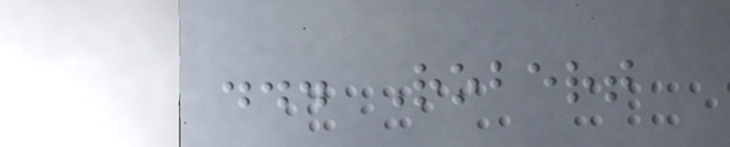... Robert
